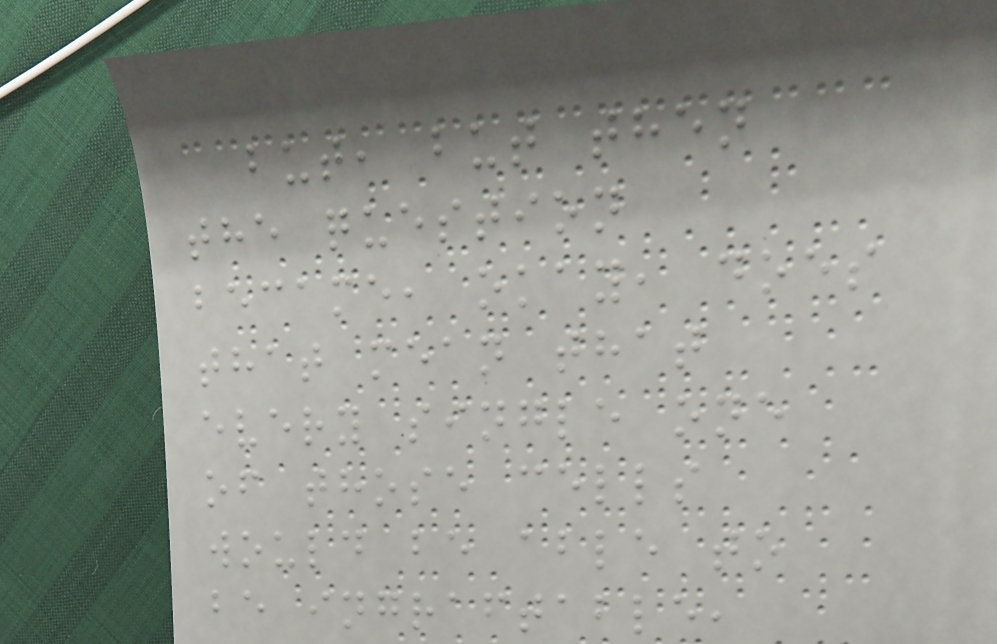but, but then
the question
became, okay, does
that mean that
every single one
of those cells
would be able to
be ingraftable,
